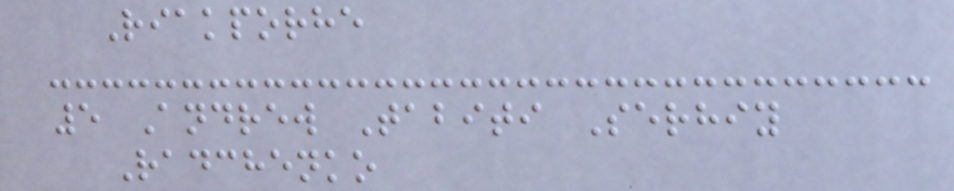Riakporhe
5 Andrew Tabiti Serhiy
Radchenko
